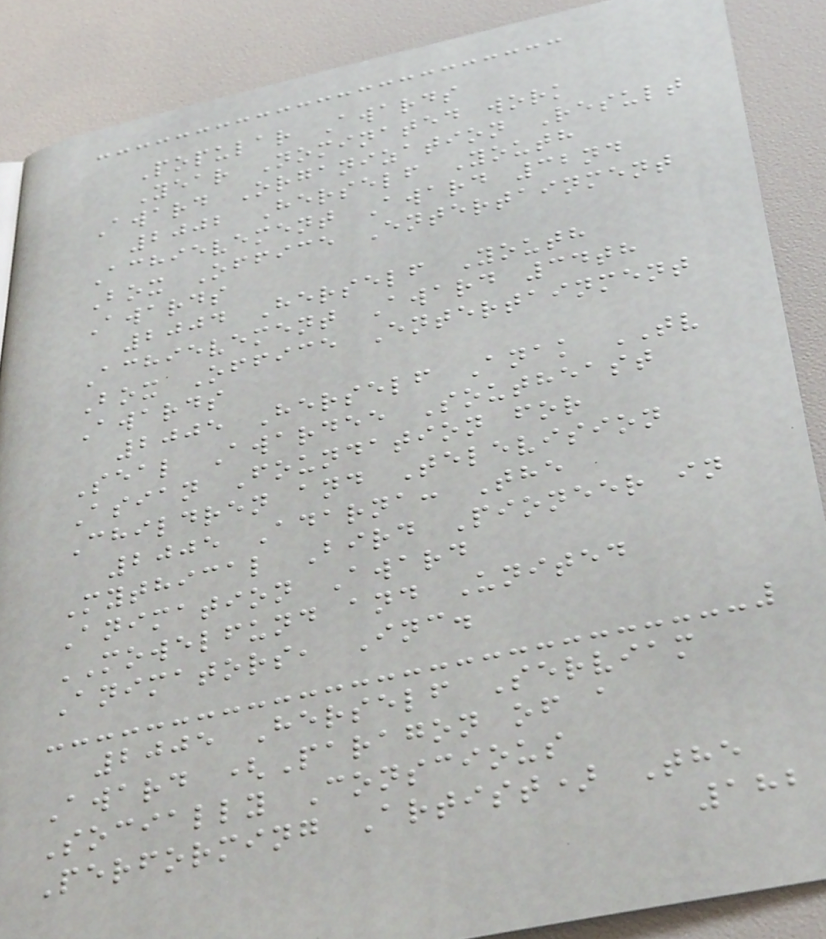Popular Awards
Year Nominated work
Award Organization Result
2002 Herself Youth
Achievement Award 32nd
Box Office Entertainment
Awards
2004 Herself Youth
Achievement Award 34th
Box Office Entertainment
Awards
2005 Herself Anak TV
Seal Awardee Southeast
Asian Foundation for
Children and Television
2005 Adarna: The
Mythical Bird Pioneer in
Animation Award
MOWELFUND and United
Animators, Inc.
2005 Herself Serviam
Award (Paragon of a
Socially Conscious
Performing Artist) The
182
